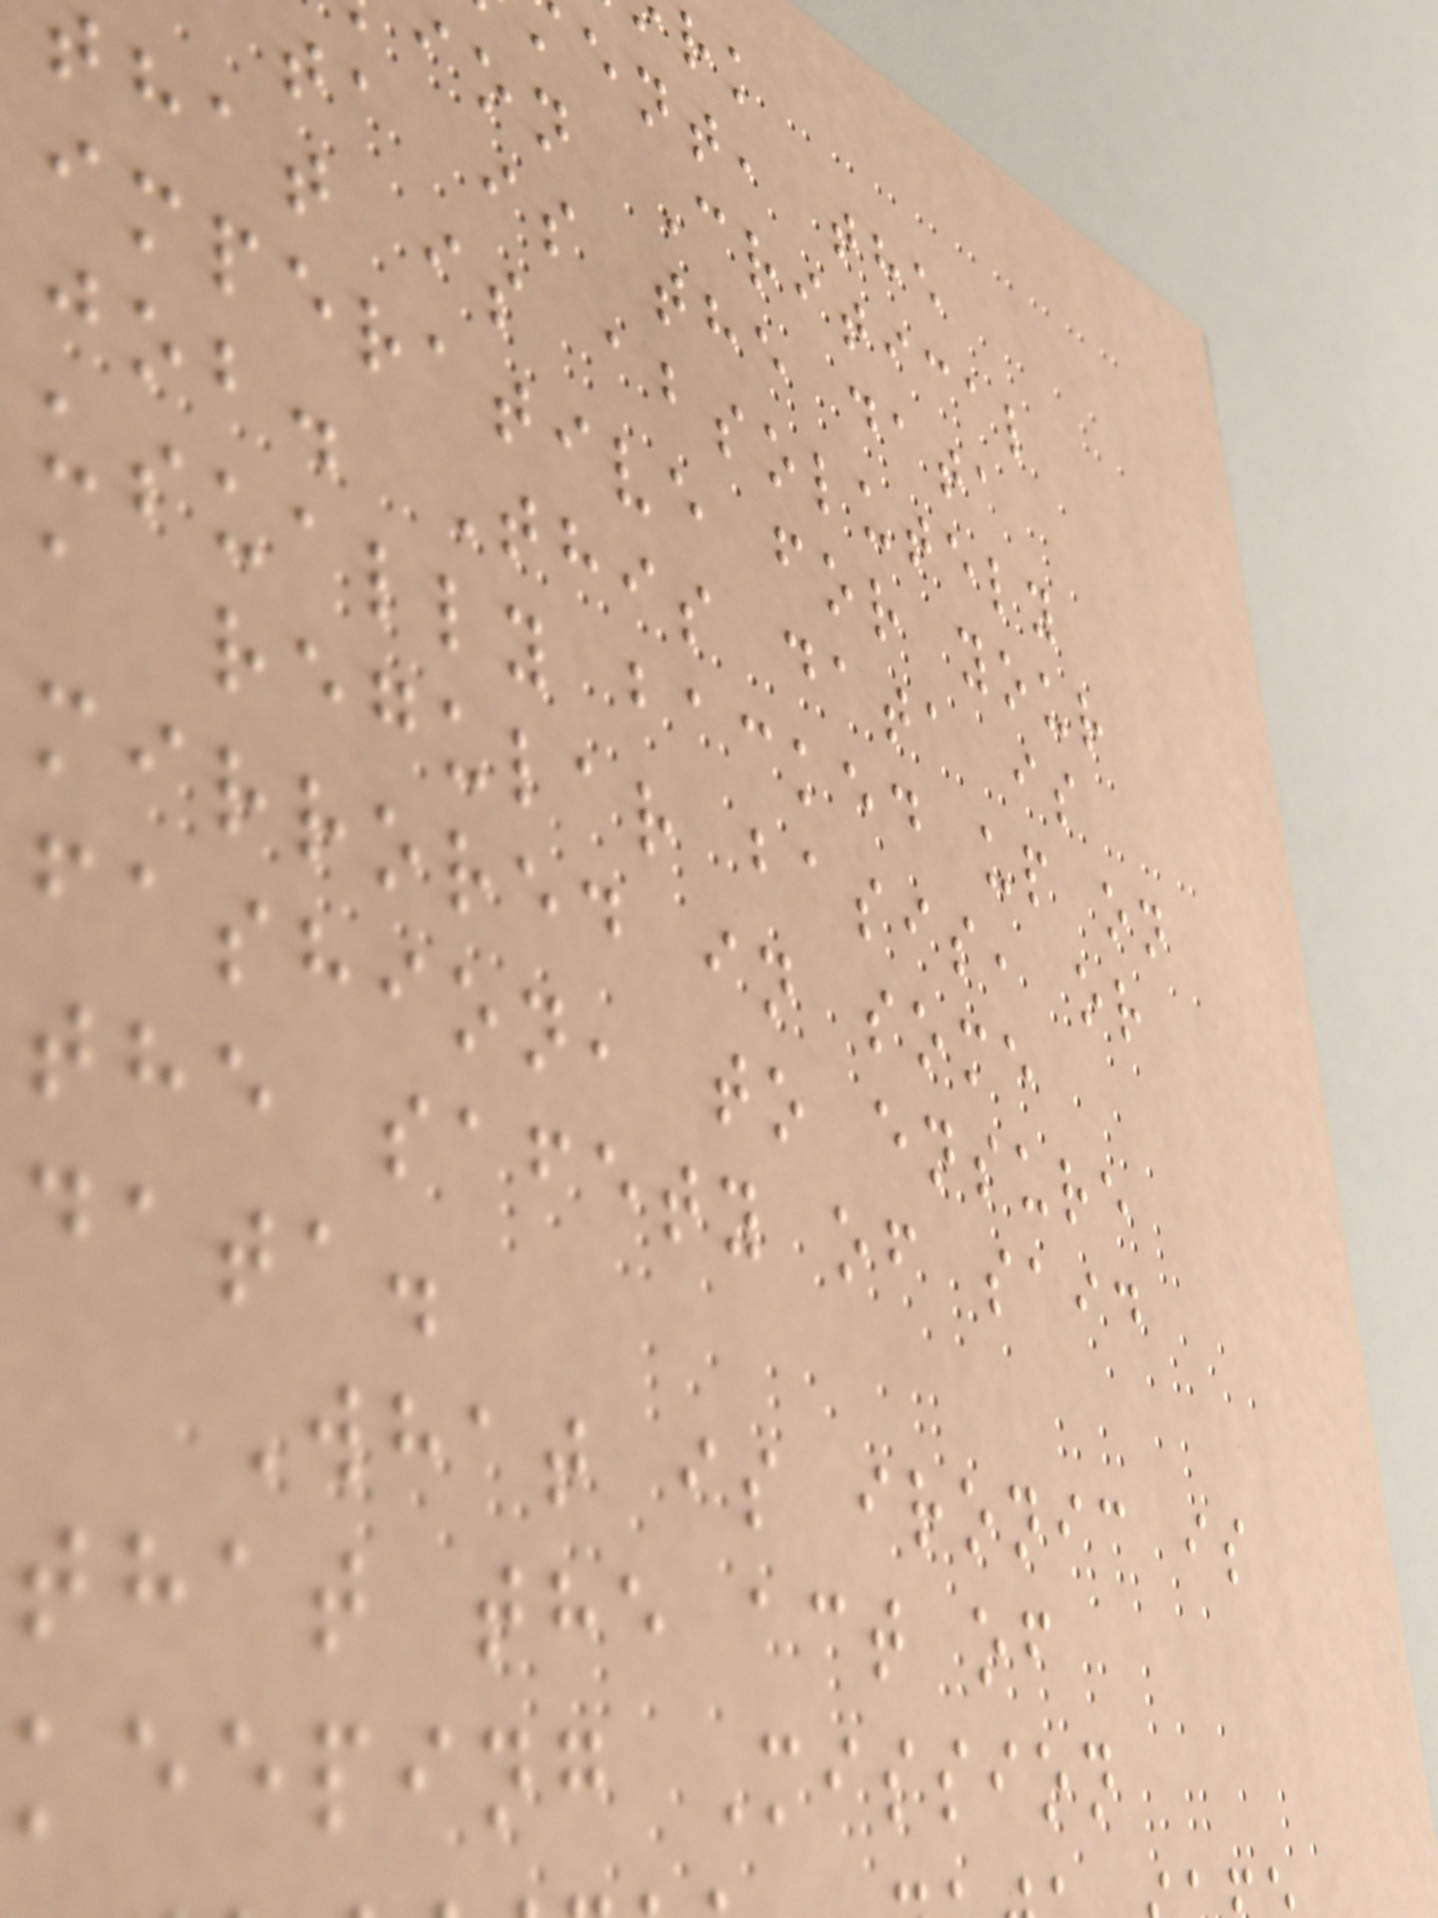ent, the
ion Critical
ta is the data
hat is absolutely
imperative for your
job. This data is
usually backed up on
a regular basis, or
mirrored in some
fashion, to ensure
the safety of said
data.
What is ironic is
that the act of
keeping Mission
